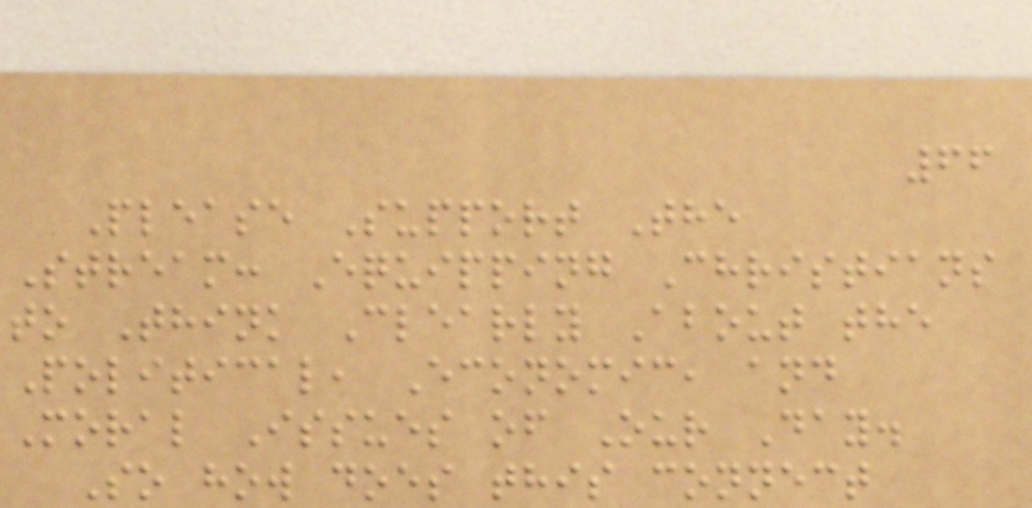66
Please Support The
Stream: Equipping Christians
to Think Clearly About the
Political, Economic, and
Moral Issues of Our Day.
So how does this connect
